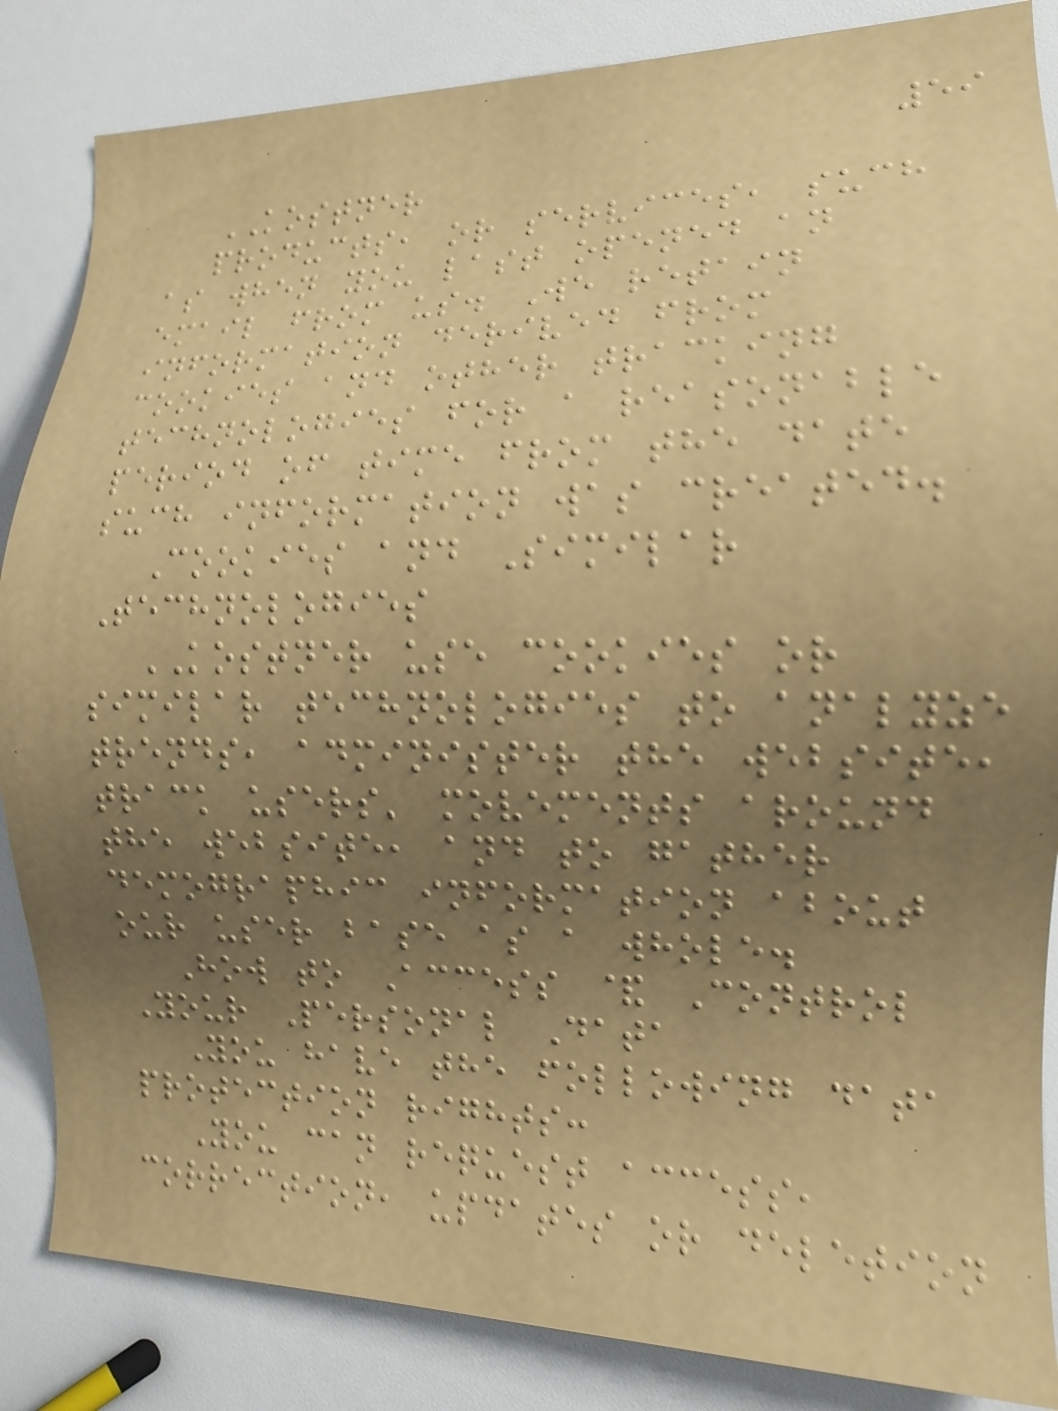59
KOSTNER
products, or services, such
as when you last opened an
email from us. We retain
information derived from
cookies and other tracking
technologies for a reasonable
period of time from the date
such information was created.
Cookies and Similar
Technologies
KOSTNER use cookies or
similar technologies to analyze
trends, administer the website,
track users' movements around
the website, and to gather
demographic information about
our user base as a whole.
How to Access & Control
Your Personal Data
You have the following data
protection rights:
You can request access,
correction, updates or deletion
